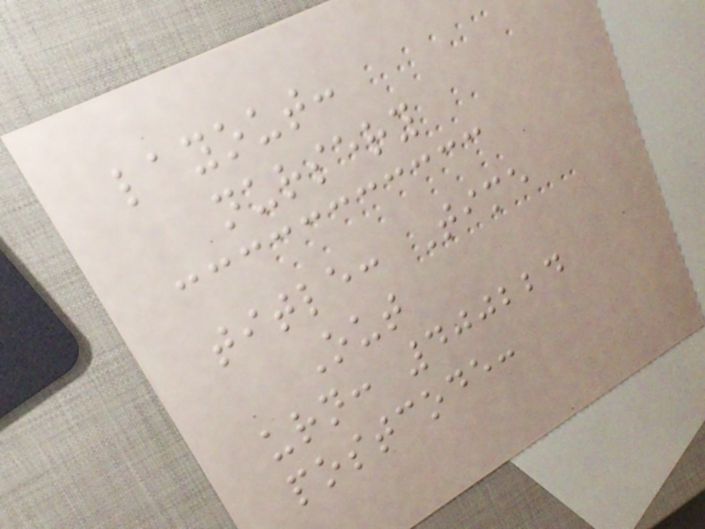layout:
nursery
title: Time
Out
urn: 400224
postcode:
